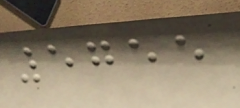5755
